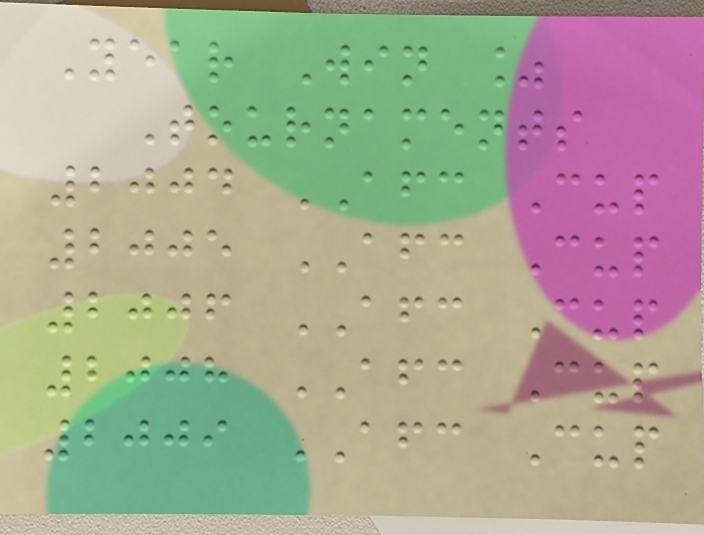Year Win %
Tournaments
2004 AFC Cup
2005 AFC Cup
2006 AFC Cup
2008 AFC Cup
2009 AFC Cup
